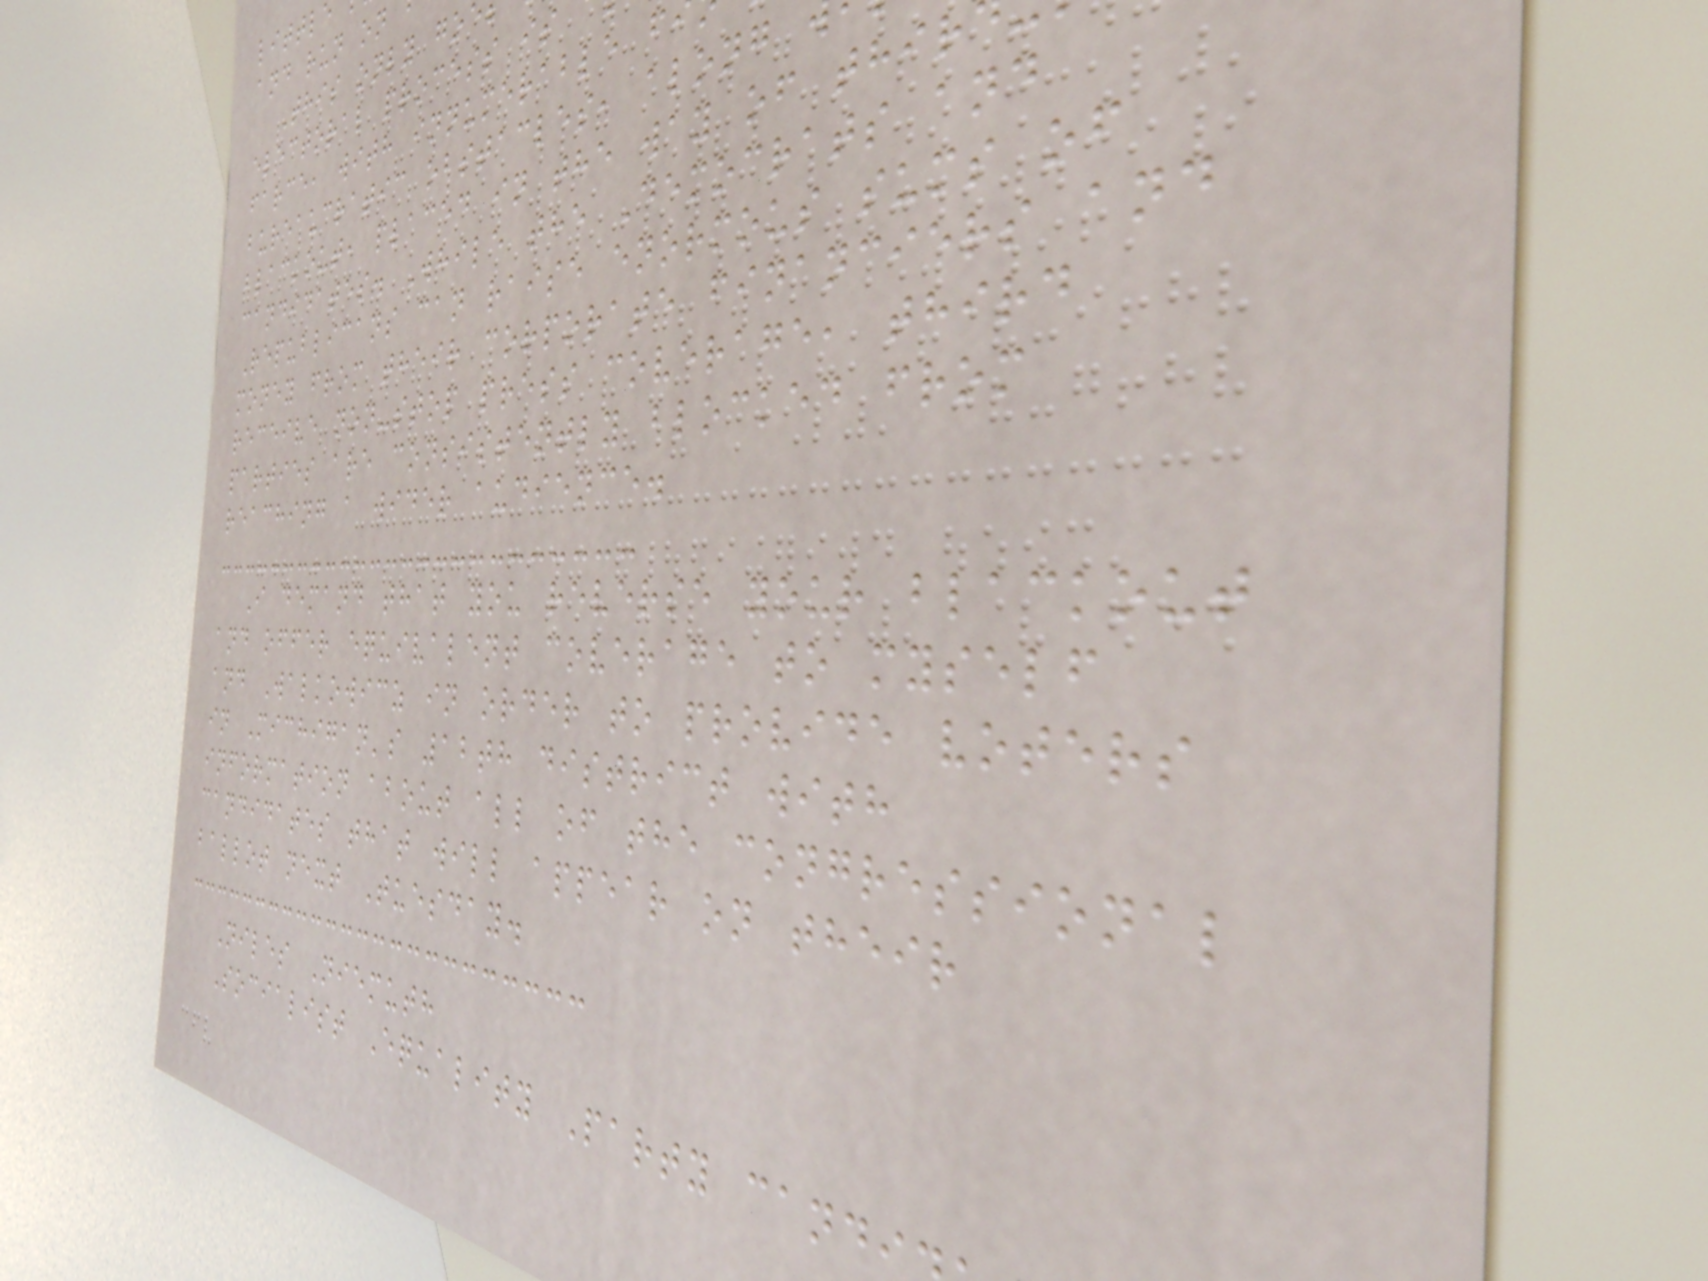and run on
This only go
electoral process is
farce, with innumerable f
bureaucratic obstacles, along
blackout, placed in the way of thir
candidates. While the Democrats and
Republicans can raise enormous sums of
money from their corporate financiers and
receive non-stop press coverage, third
parties are consistently blocked from
reaching a wider audience.
I demand that you reverse your blackout
and offer equivalent coverage to myself
and Walkowicz in order to provide voters
in Michigan's 12th district with
information about all of the congressional
candidates that will appear on their
ballot next Tuesday.
Niles Niemuth
Socialist Equality Party candi
